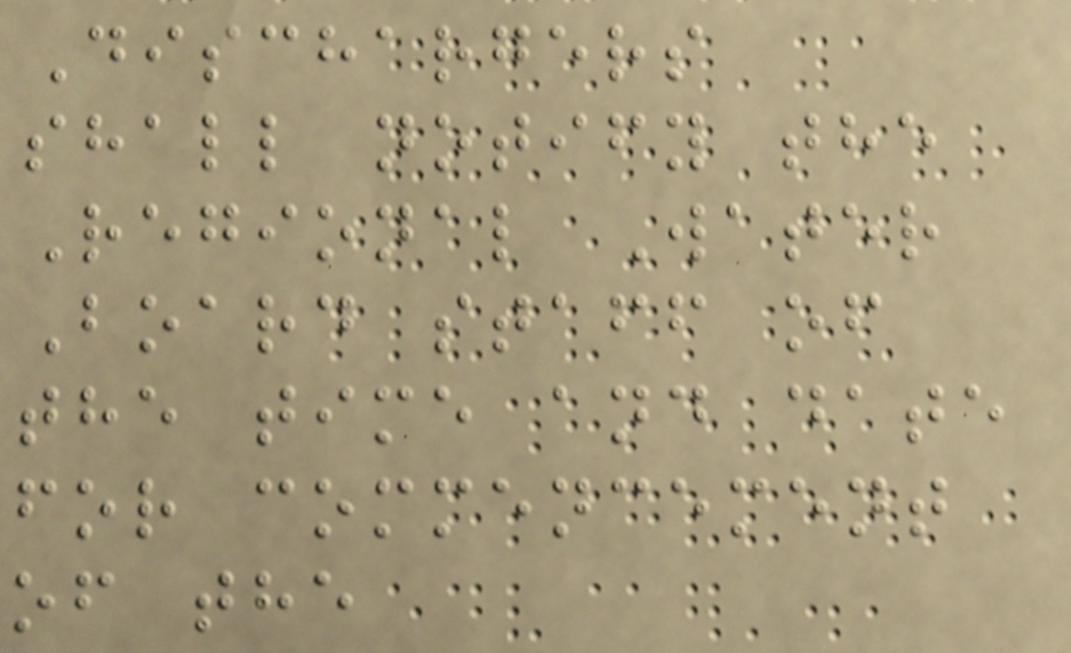Dischargers
shall notify the
Regional Water
Board staff of
the time and date
for commencement
of the
